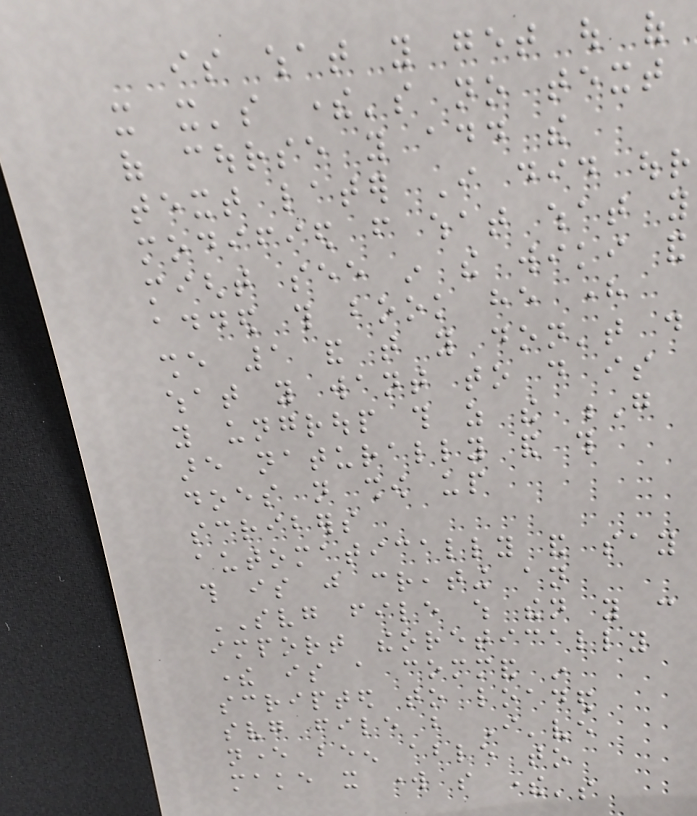is what you get out of
it it's there's no text
of course you add the
text later I did our
modified from what what you
might see in the wiki and
added this book he here
she 1 and that you don't do
what you want to do is
you ungroup this as the G
are naturally and this
does not show up
scribers
automatically and say
this is just creating an
SVG file which then you can
import theoretically
there is a command in
scripted to loaded
svg file but I've
never been able to
make it work so there's
